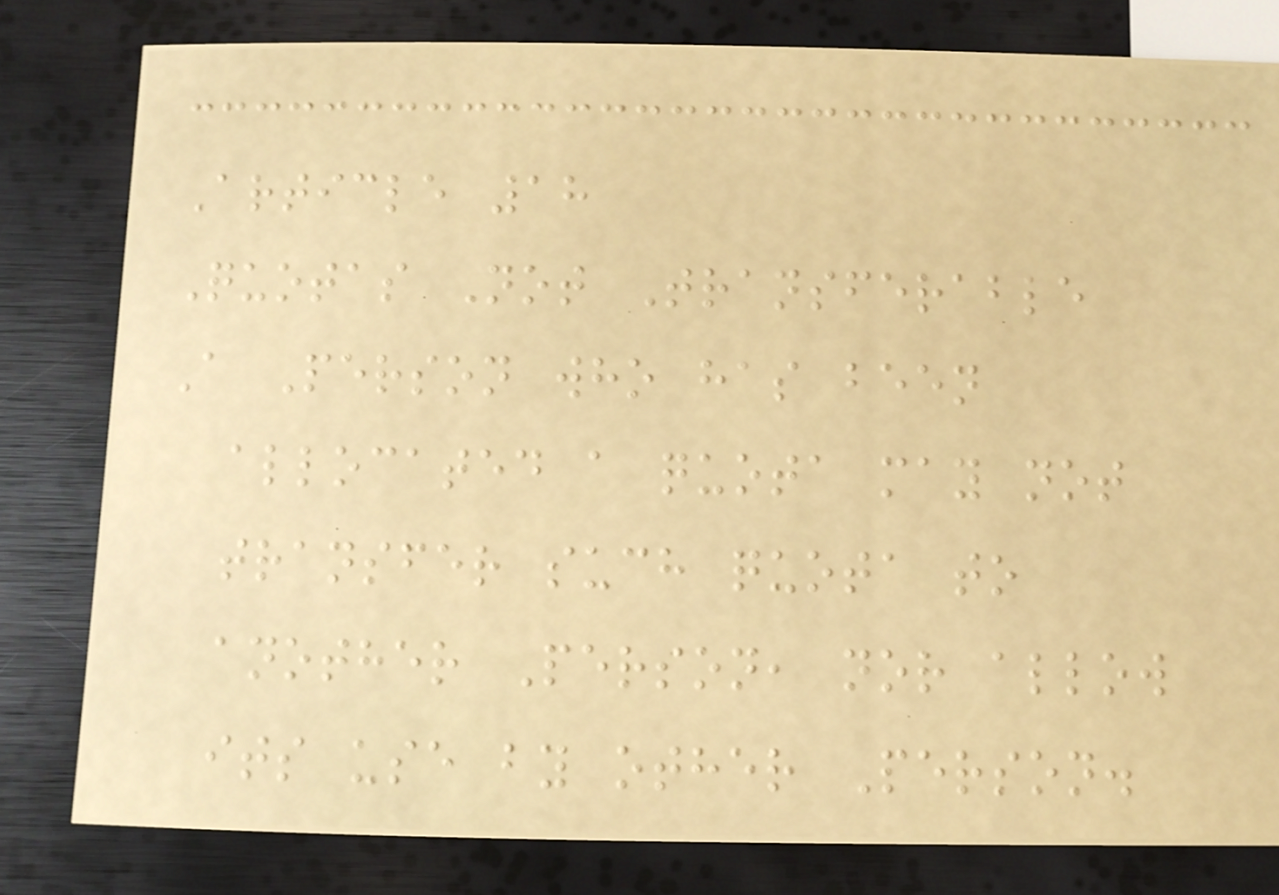Article 18
Quotas Not Transferable
A Person who has been
allocated a quota may not
transfer such quota to
another Person, nor allow
its use by other Person.
